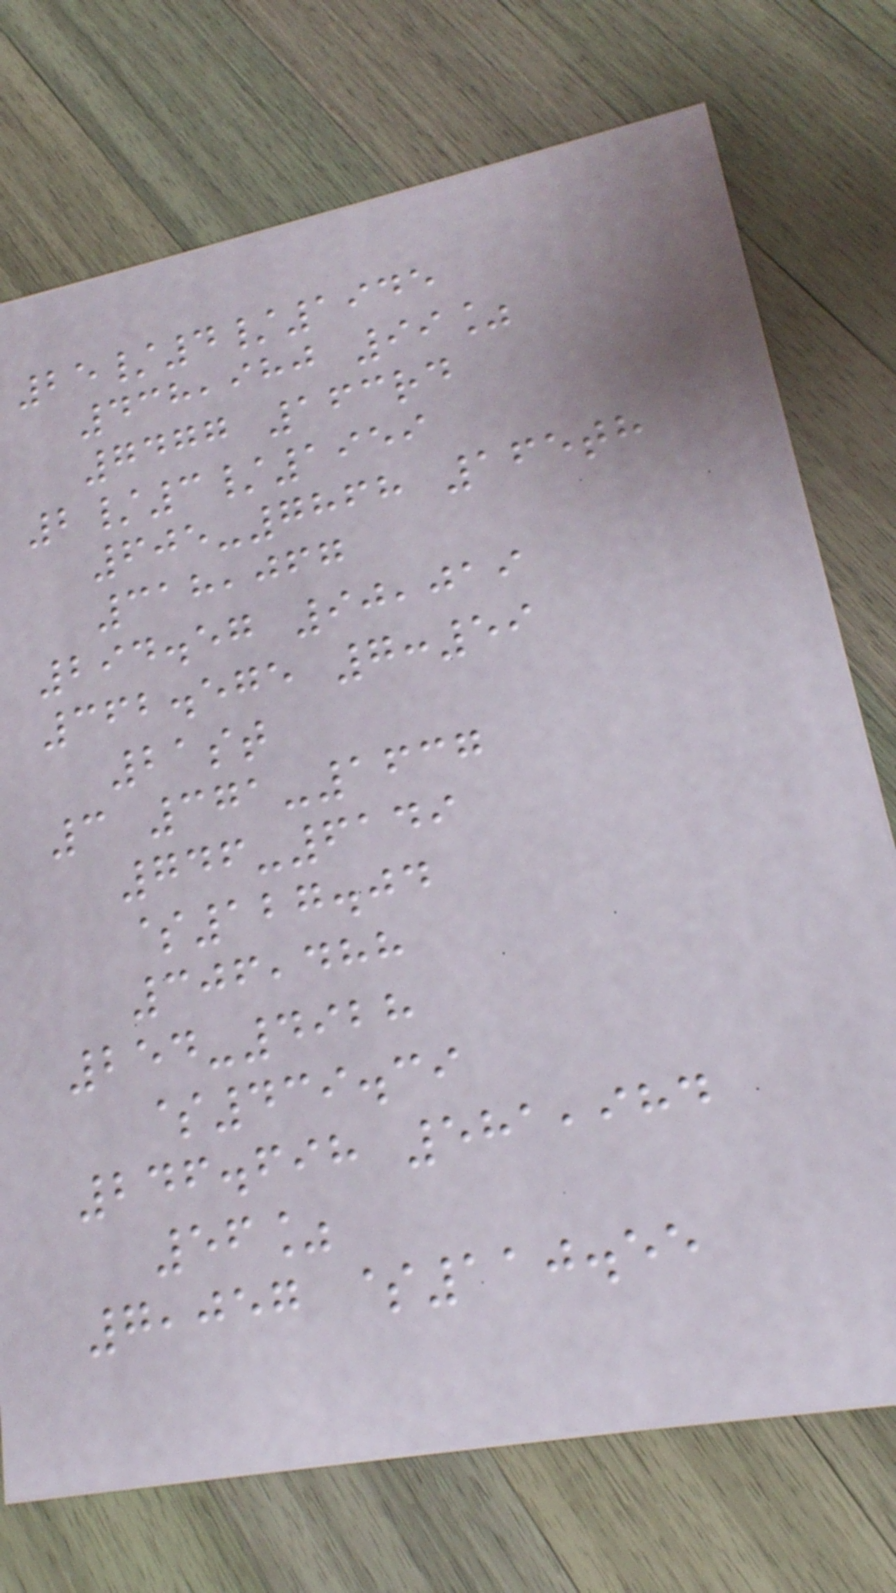25/4/1945
438,980 99%
7477 163rd
2/3/1959
605-7868 165th
318,067
294.57 90,019
362.575 7:59
21st
3 371-1637
746-6149
$127.04
306,488
254-4928
$439.39
246.698 581,984
56%
7,057 $110.55
